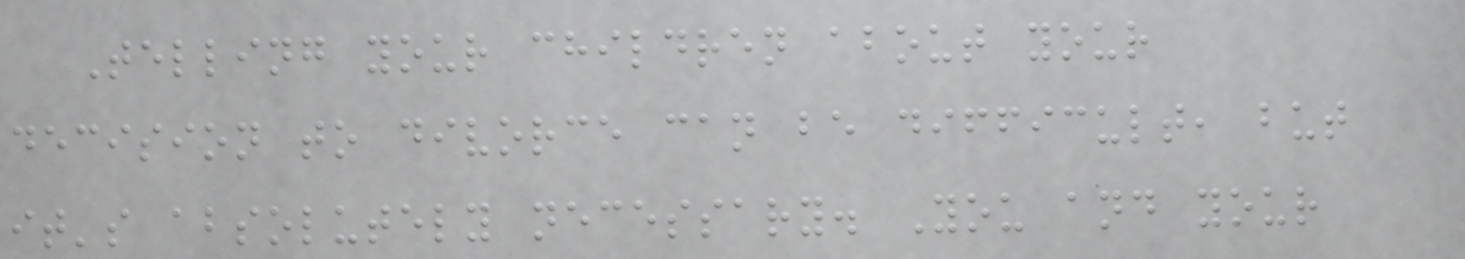Telling your children about your
decision to divorce can be difficult, but
it's absolutely necessary. You and your
